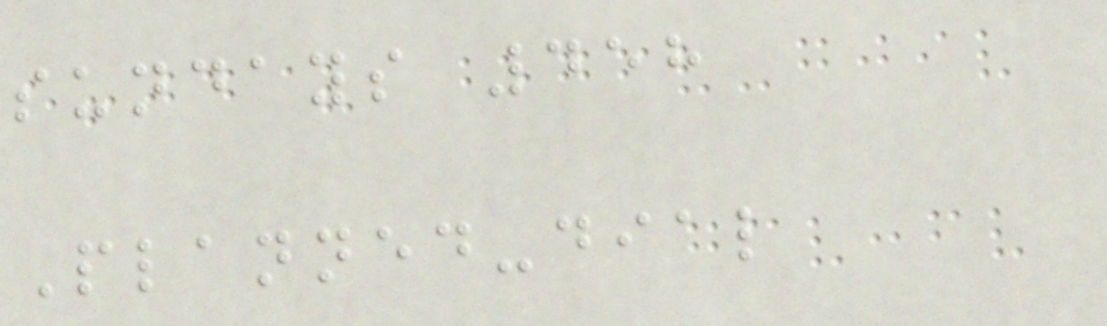sundays 458
Planned-dial
